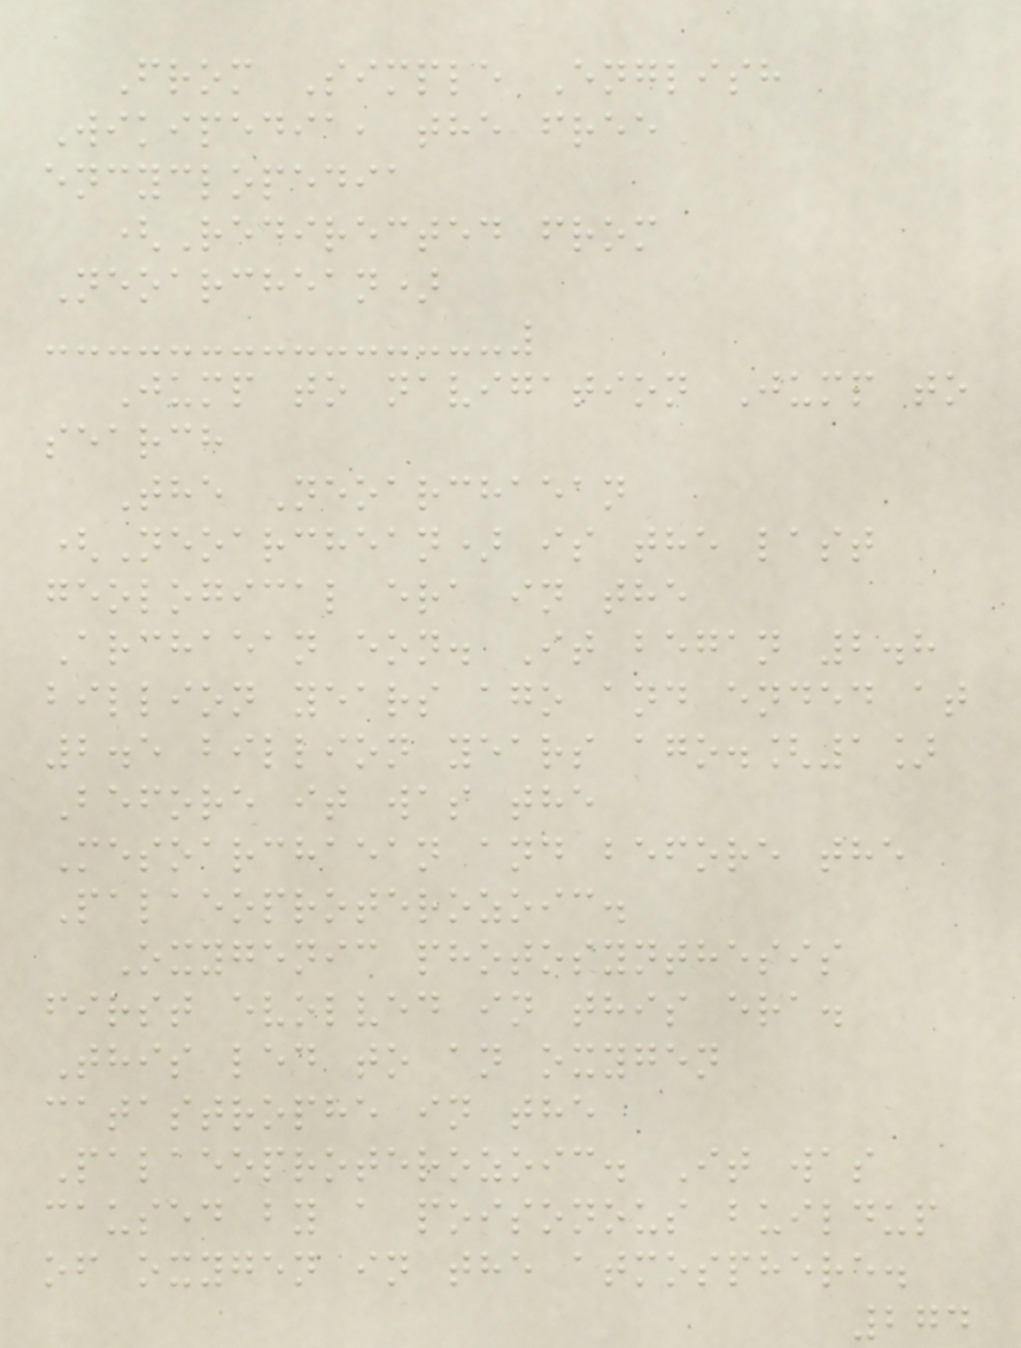From Simple English
Wikipedia, the free
encyclopedia
(Redirected from
Neoarchean)
Jump to navigation Jump to
search
The Neoarchaean
(Neoarchean) is the last
geological era in the
Archaean eon. It began 2.8
billion years ago and ended at
2.5 billion years ago.[1]
Before it was the
Mesoarchaean and before the
Palaeoproterozoic.
Oxygenic photosynthesis
first evolved in this era.
This led to an oxygen
catastrophe in the
Palaeoproterozoic. It was
caused by a poisonous buildup
of oxygen in the atmosphere.
274
